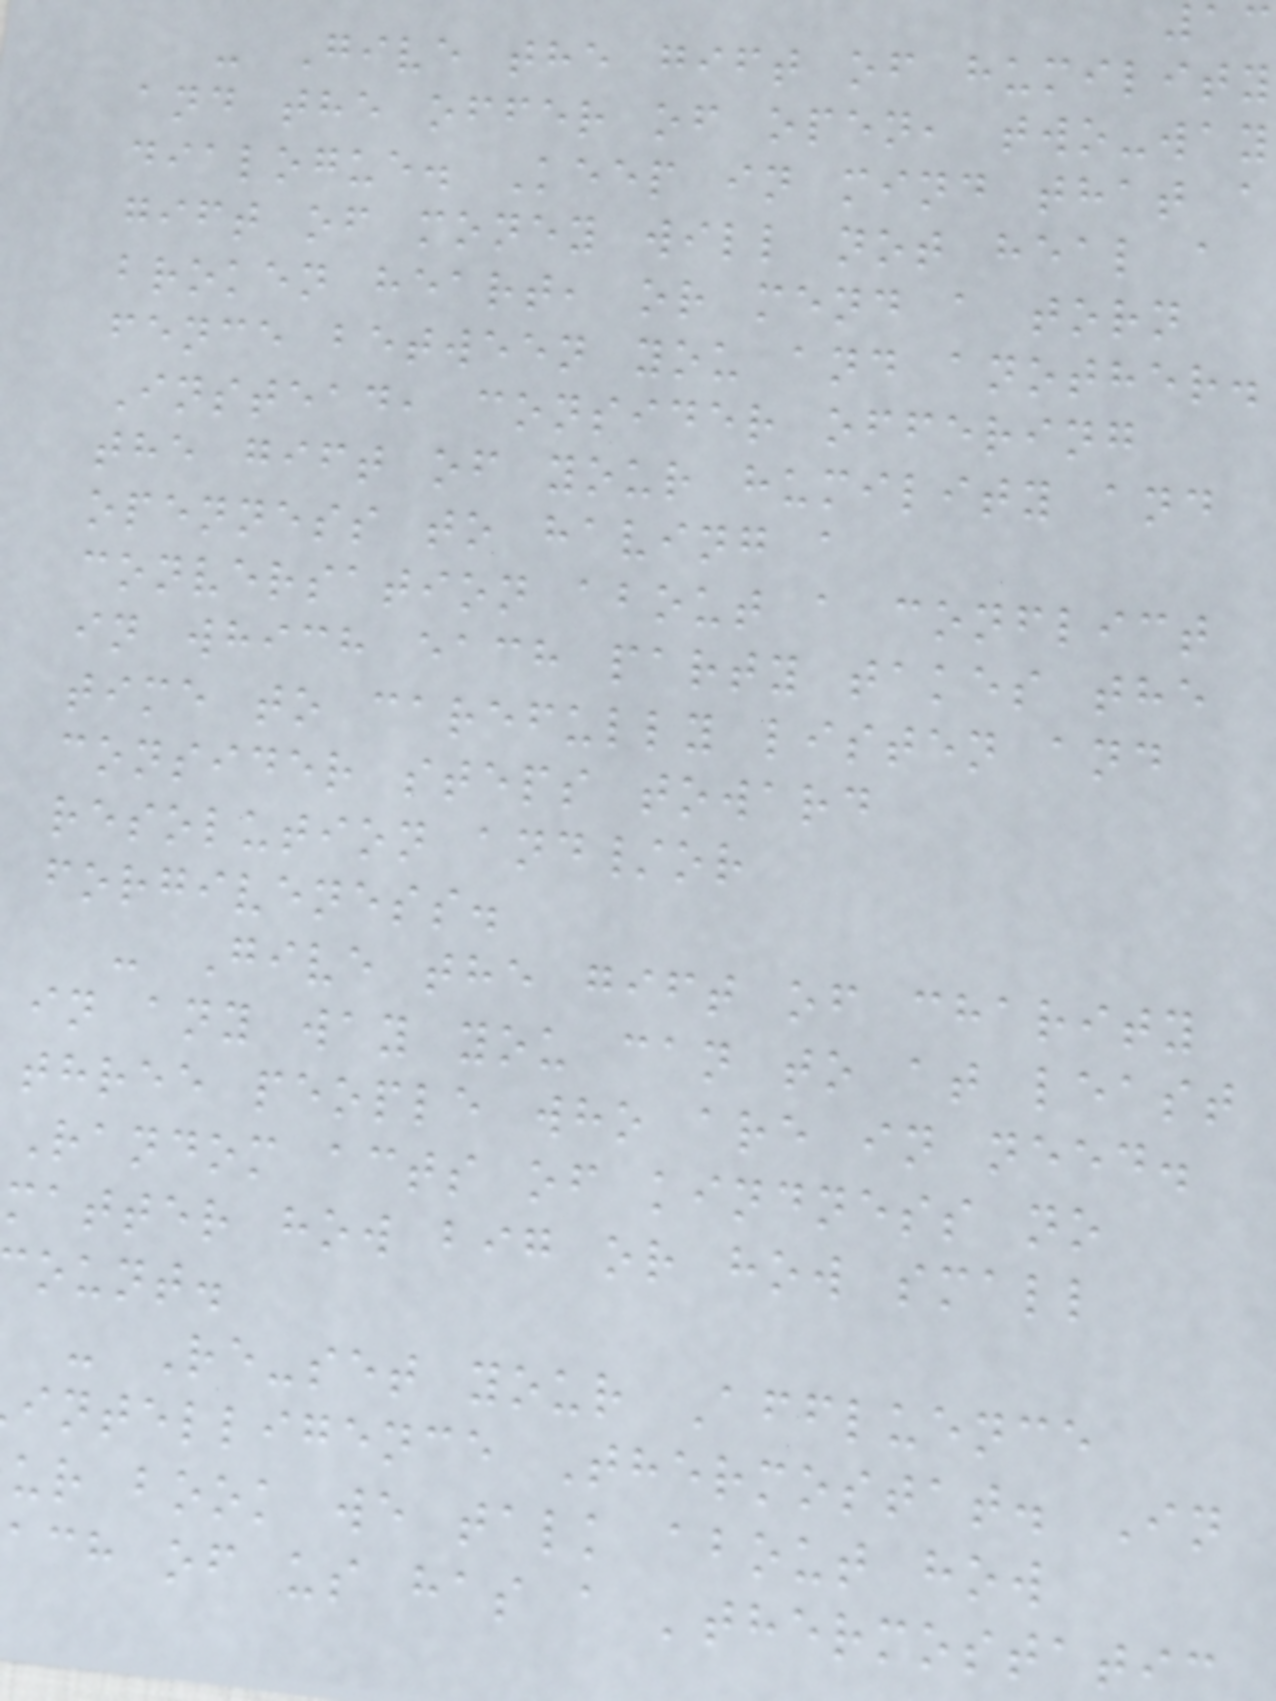13
- Give the gift of humility
and the offer of open, two-way
dialogue. Keep in mind that a
gift of money will not heal a
broken heart, or mend a torn
fence between you and another.
Instead, consider offering
the gift of your humility and
openness to having a
conversation about a conflict
in which each party takes the
time to carefully listen and
consider steps toward
resolution and/or
forgiveness.
- Give the gift of charity
in any way you can to at least
three people who are in need.
Random acts of kindness no
matter how big or how small
ount.
- Re-set your Affluence
intelligence Thermostat. In
ur book we talk about how
ach of us has a 'thermostati
